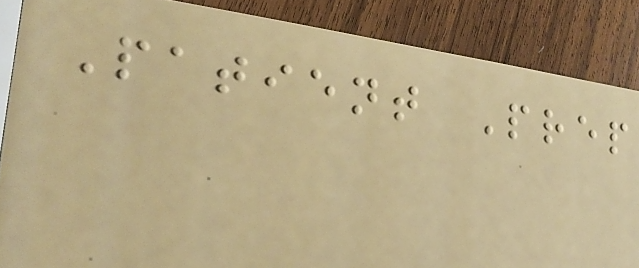Patient Prep
